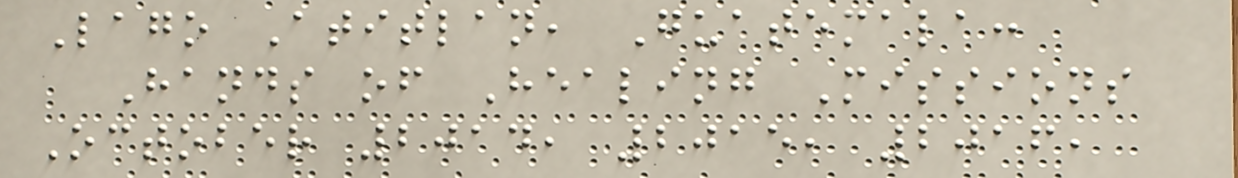Lago Atitlan, Guatemala:
Hands of Healing Missions
October 2014, 2015, 2016,
